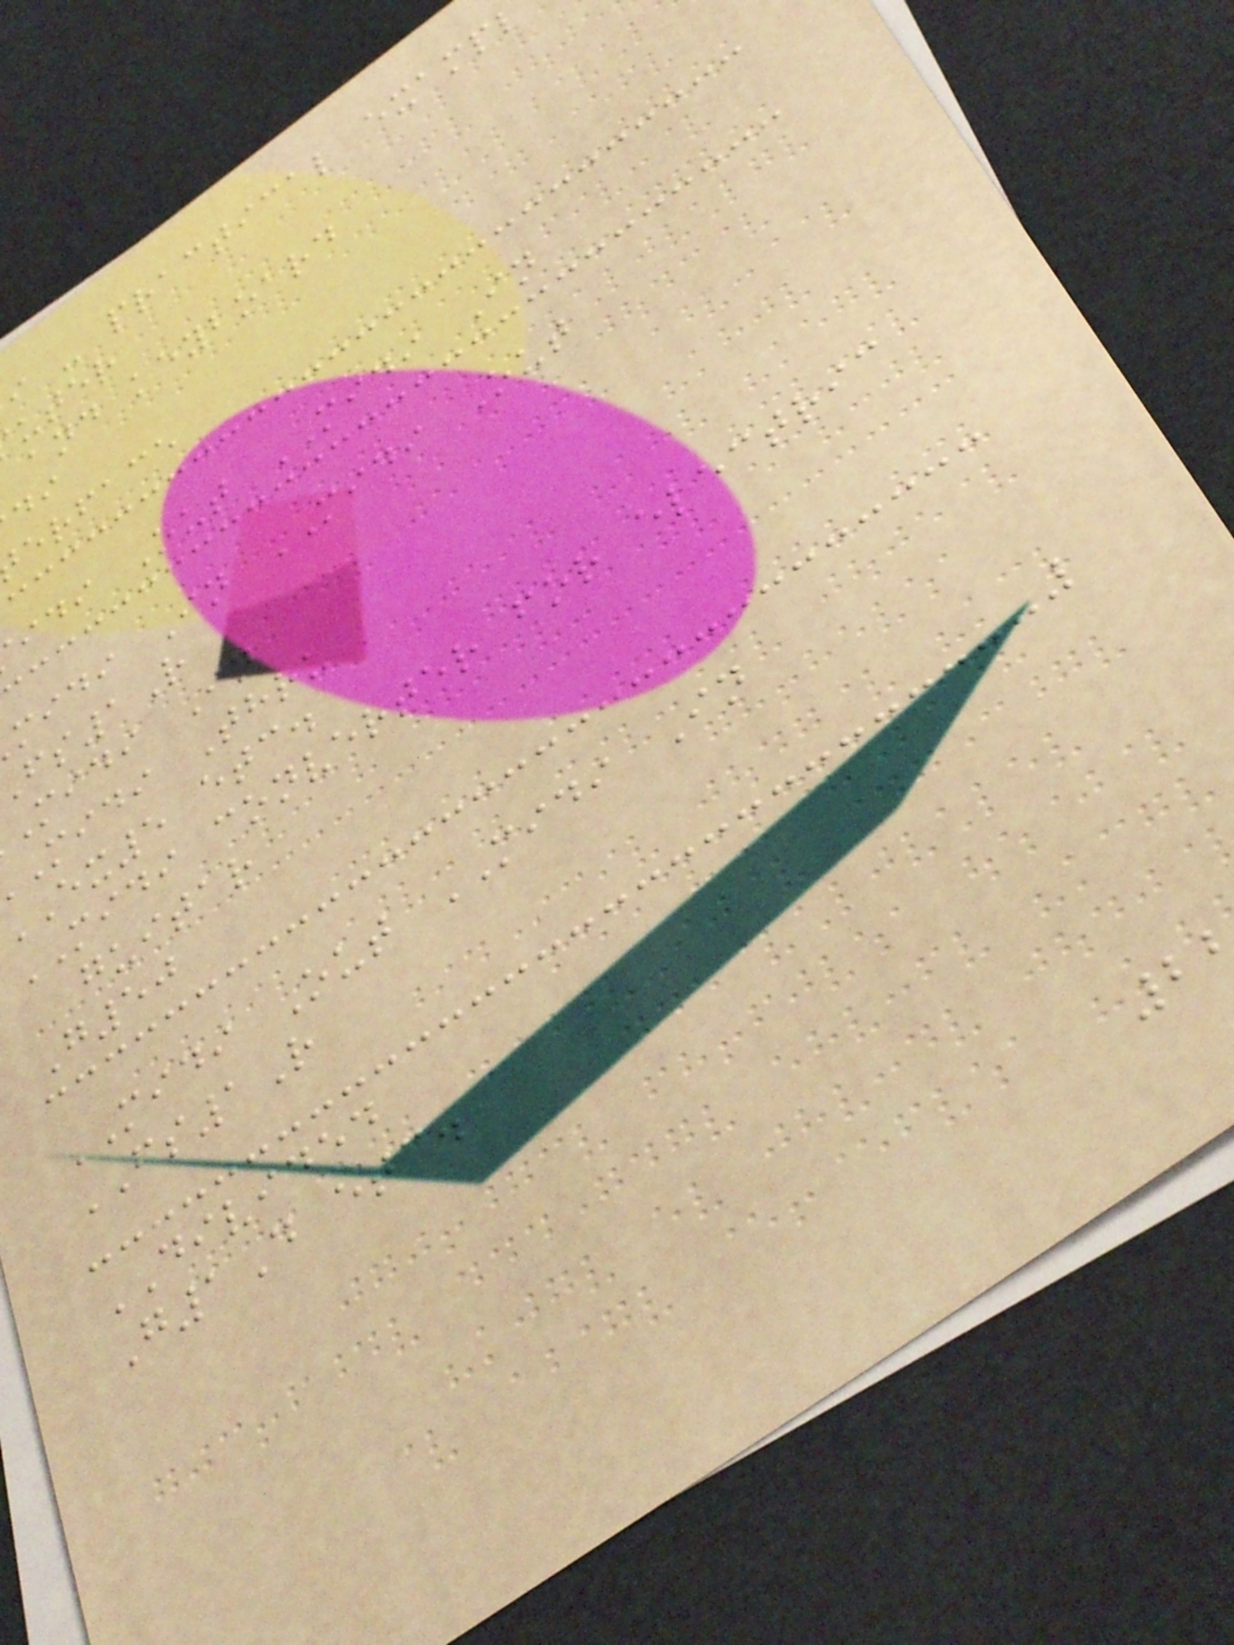i - practical exampl
uter
and keyboard
erface
idi Out MIDI In
midi In MIDI Out
1R
midi In
midi Thru
ex5 etc.
MIDI converter for electric
guitar
G50
MIDI Out MIDI In
FS1R
DIVIDED
G1D etc.
